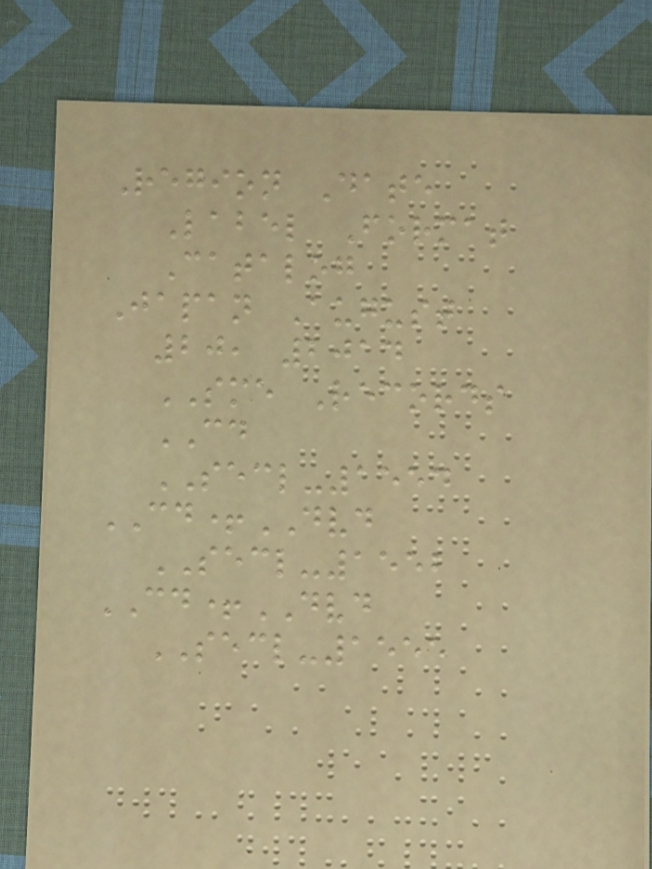Region Date
Label Format
Catalog
Japan August
20, 2014
SME Records
CD
SECL-1554
CD+DVD
SECL-1552
CD+DVD
SECL-1555
